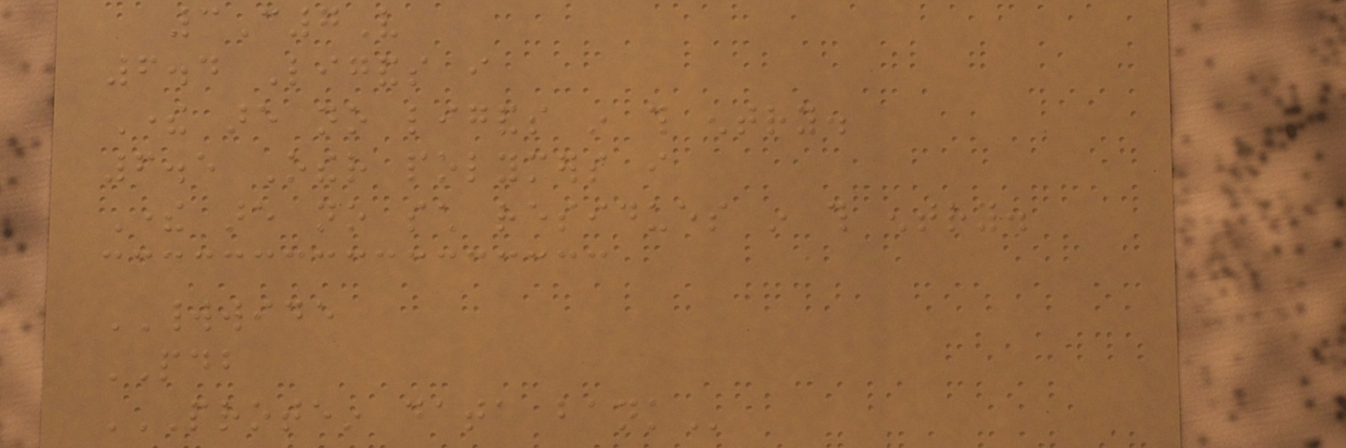3C7V
6.4 Ligands i
There are no ligands in this entry.
6.5 Other polymers i
There are no such residues in this entry.
WORLDWIDE
PDB
PROTEIN DATA BANK
